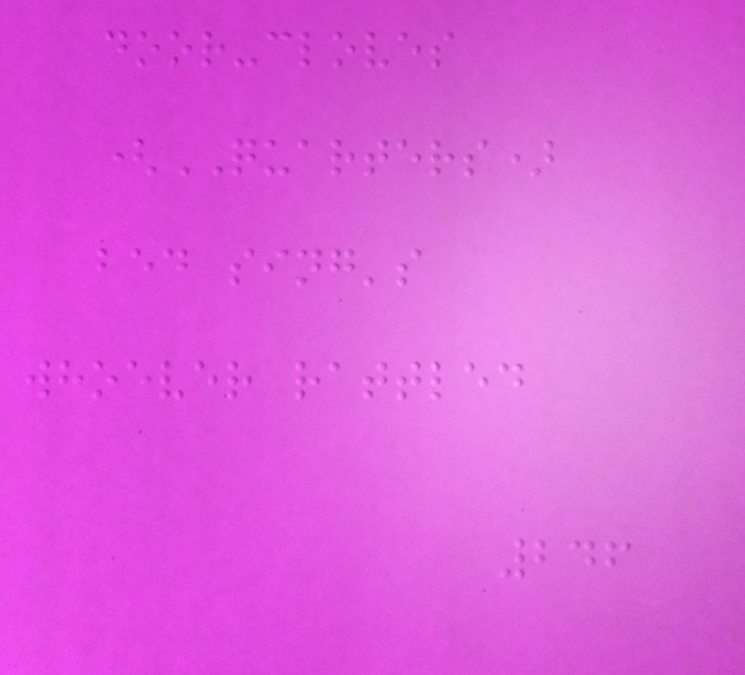door-cloves
(QUARTERS)
bed sing's
whoever rattled
246
